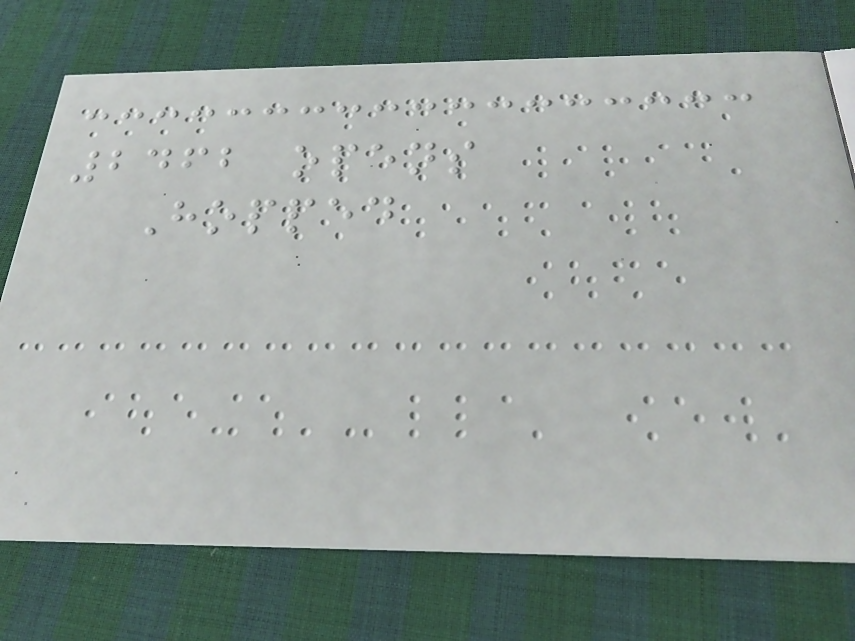2462 opens
Hopped
